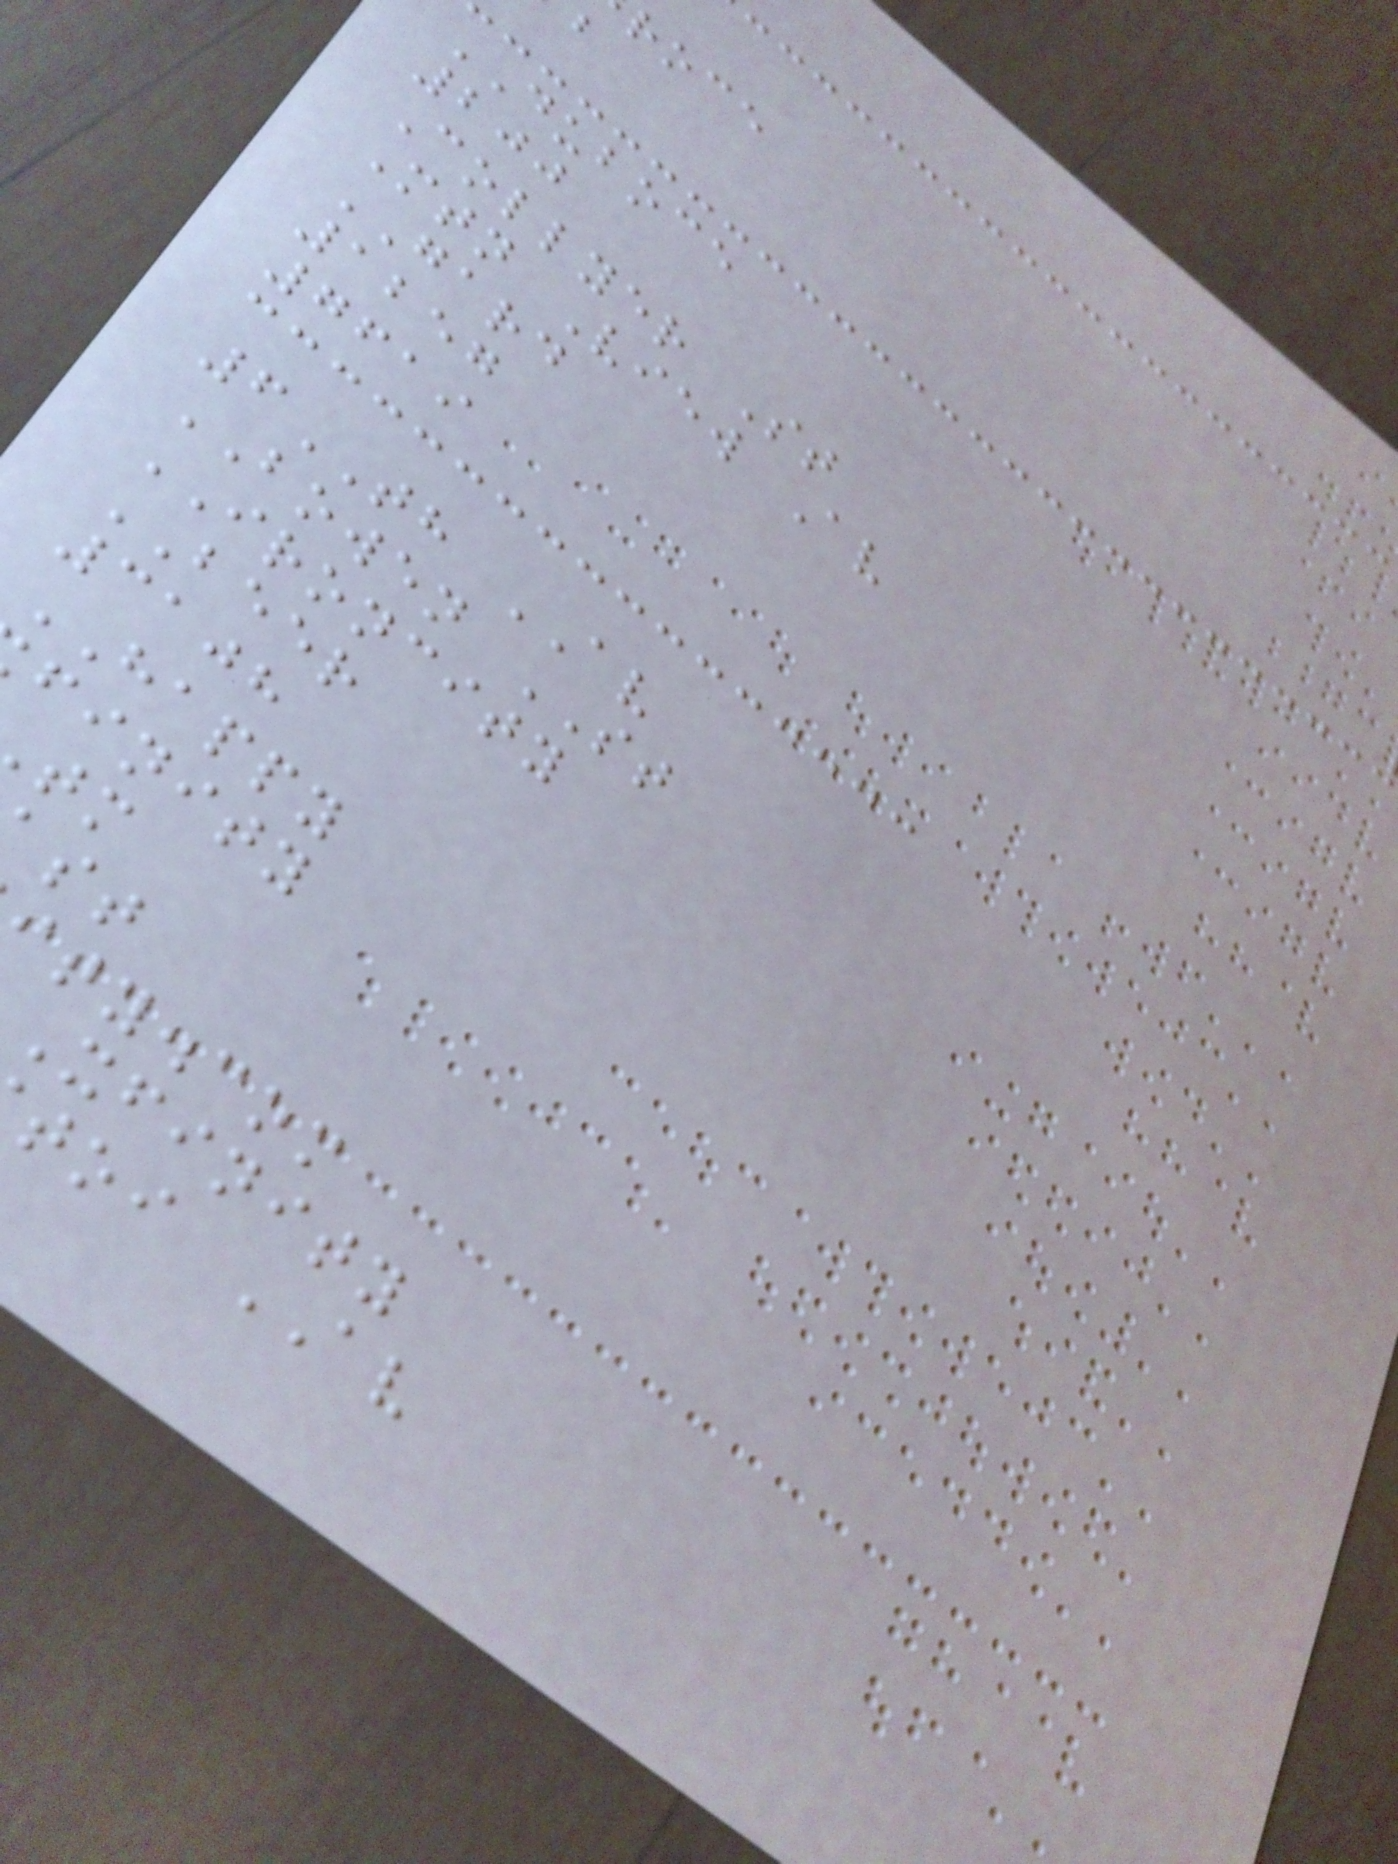roce
DUBOCE
200
Collyer St
Mtn View Av
GARD
1257
7619
6TH AV
BOWEN ST
IRONCITY
BEER
3108
HAPPY
finity
ity.com
xfinity
toi AV
